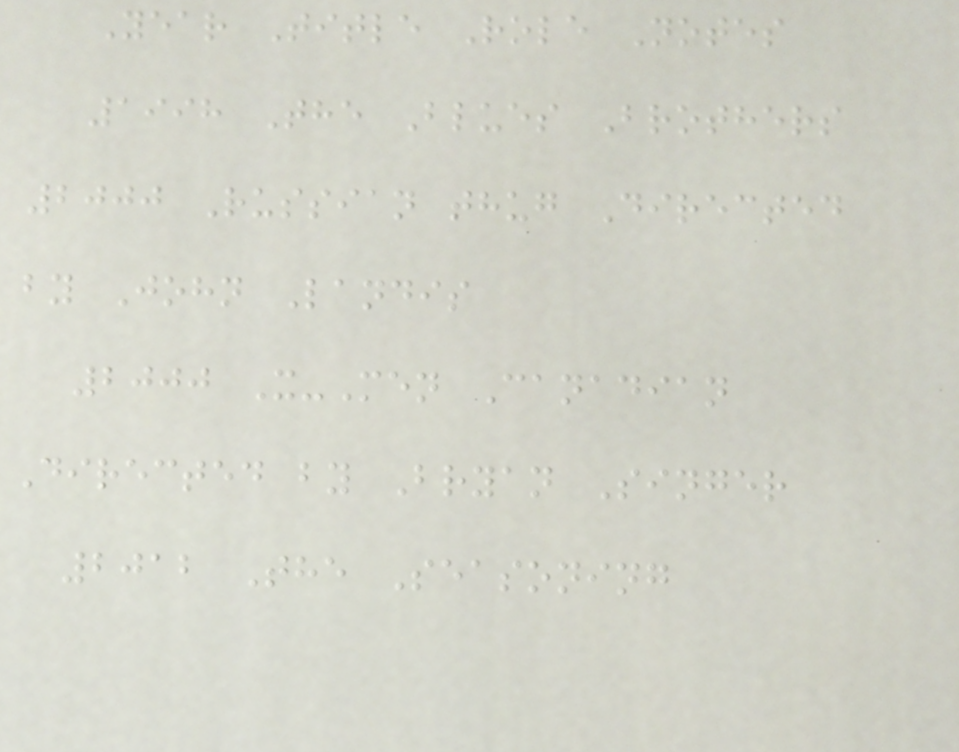Year Title Role Notes
1998 The Blues Brothers
2000 Russian thug Directed
by John Landis
2000 X-Men Canadian
Directed by Bryan Singer
2012 The Seasoning
